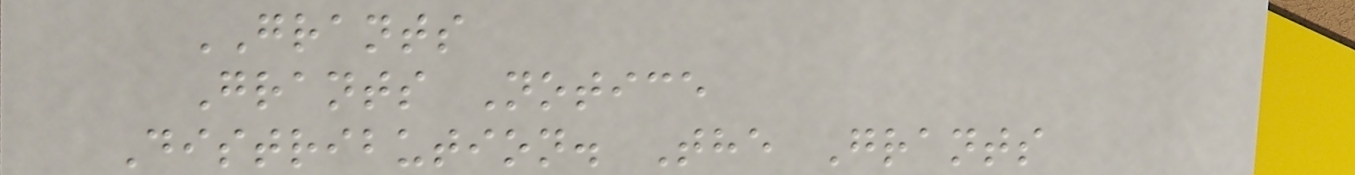GRANTS
Grants Notice
Distribution. The Grants
